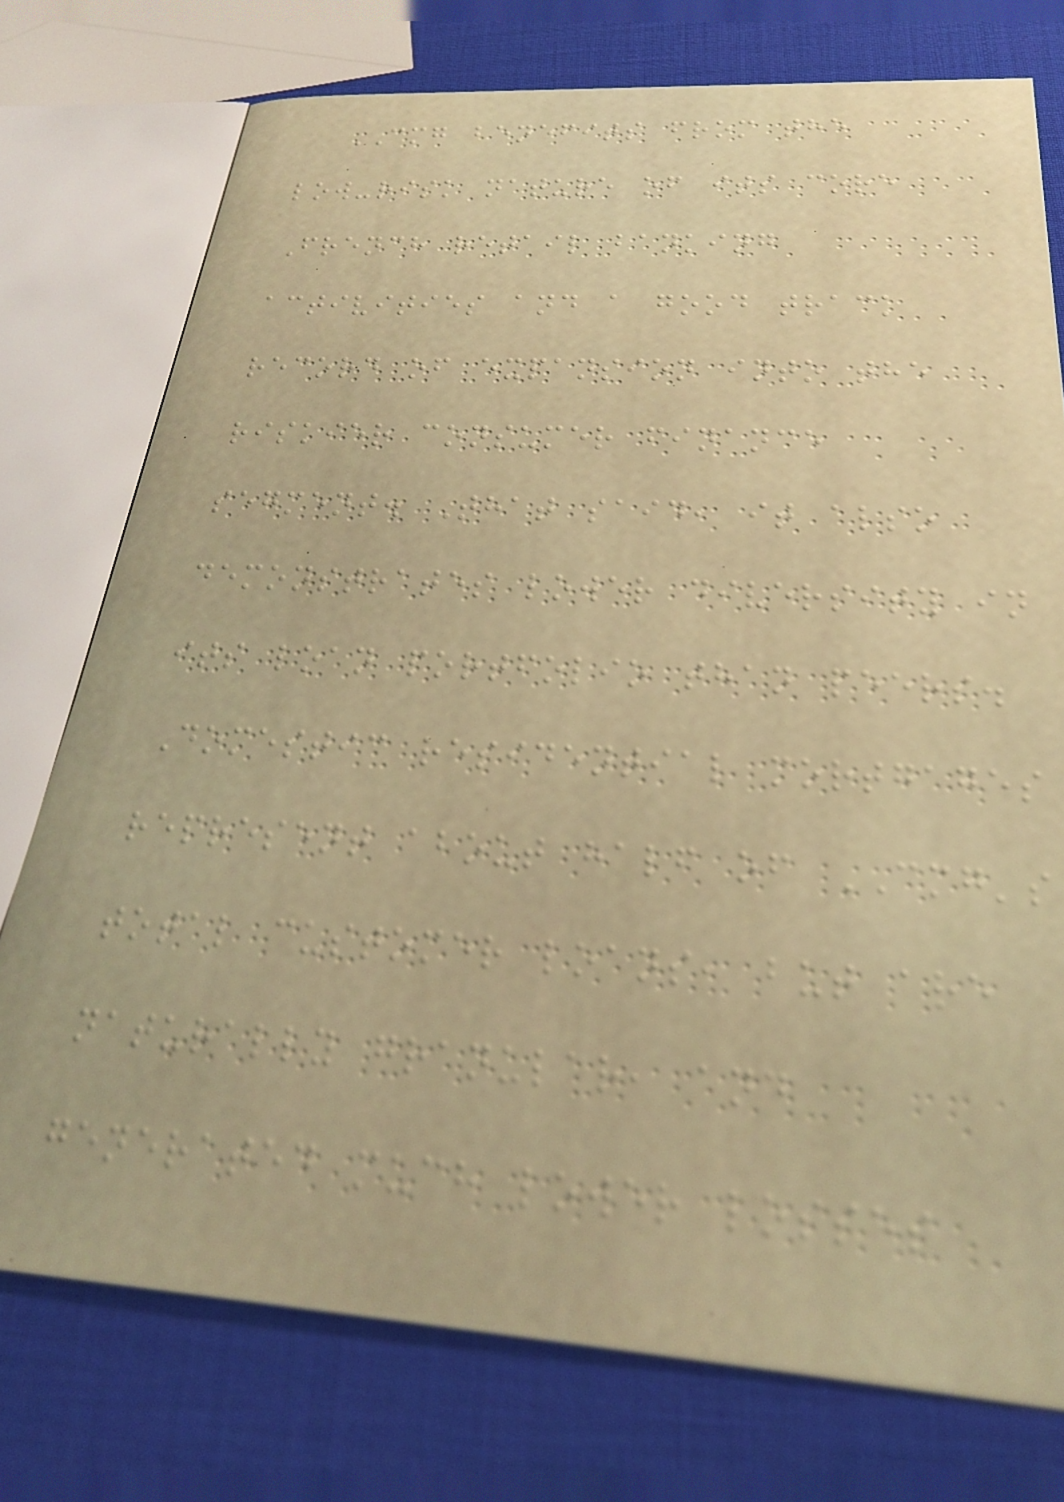CMG benefits from the
low-risk nature of its core
French retail banking
activities and a good track
record of expansion into the
riskier consumer finance
segment. That said, it also
demonstrates lower diversity in
its loan portfolio than peers.
Domestic residential mortgages
represent about half of CMG's
total customer loans, but are
naturally granular, and
generated much lower losses
